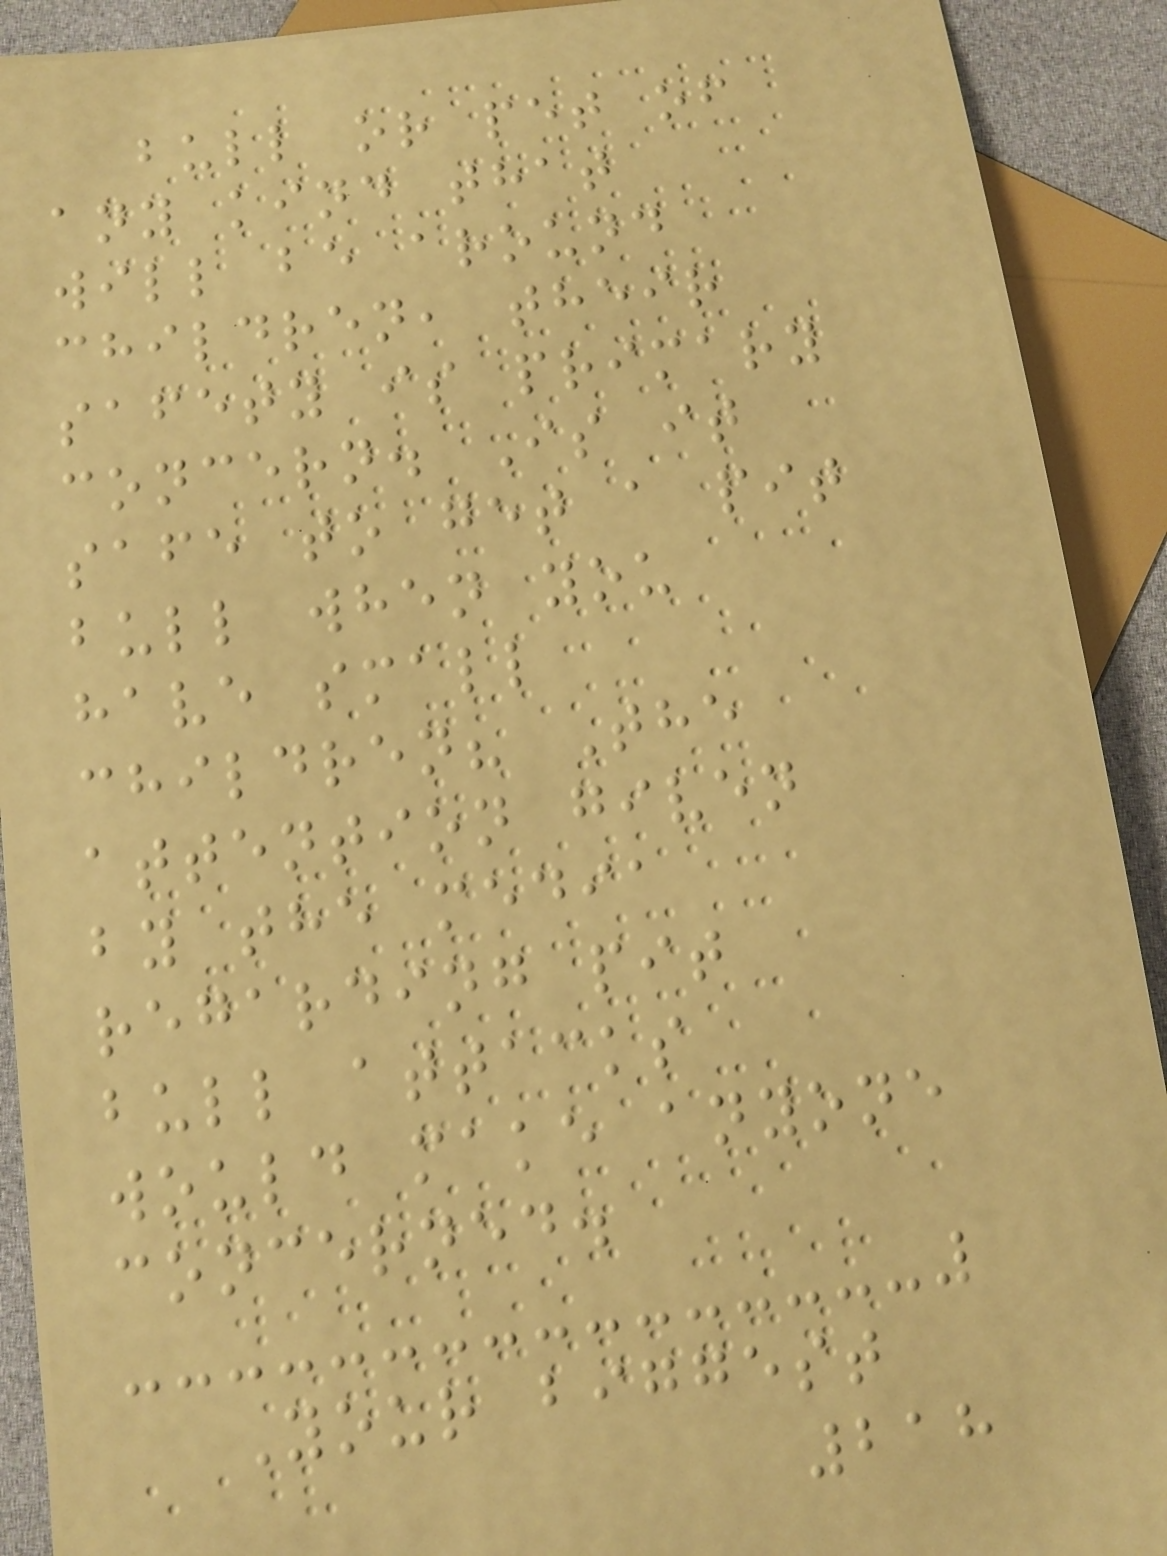bull or pet of
any kind that
will be around
children, their
safety is primary
concern. Is it
safe to get a pit
bull when you
have small
children? The
attention given
by the media
regarding pit
bull attacks
would make anyone
concerned.
Your biggest
218
